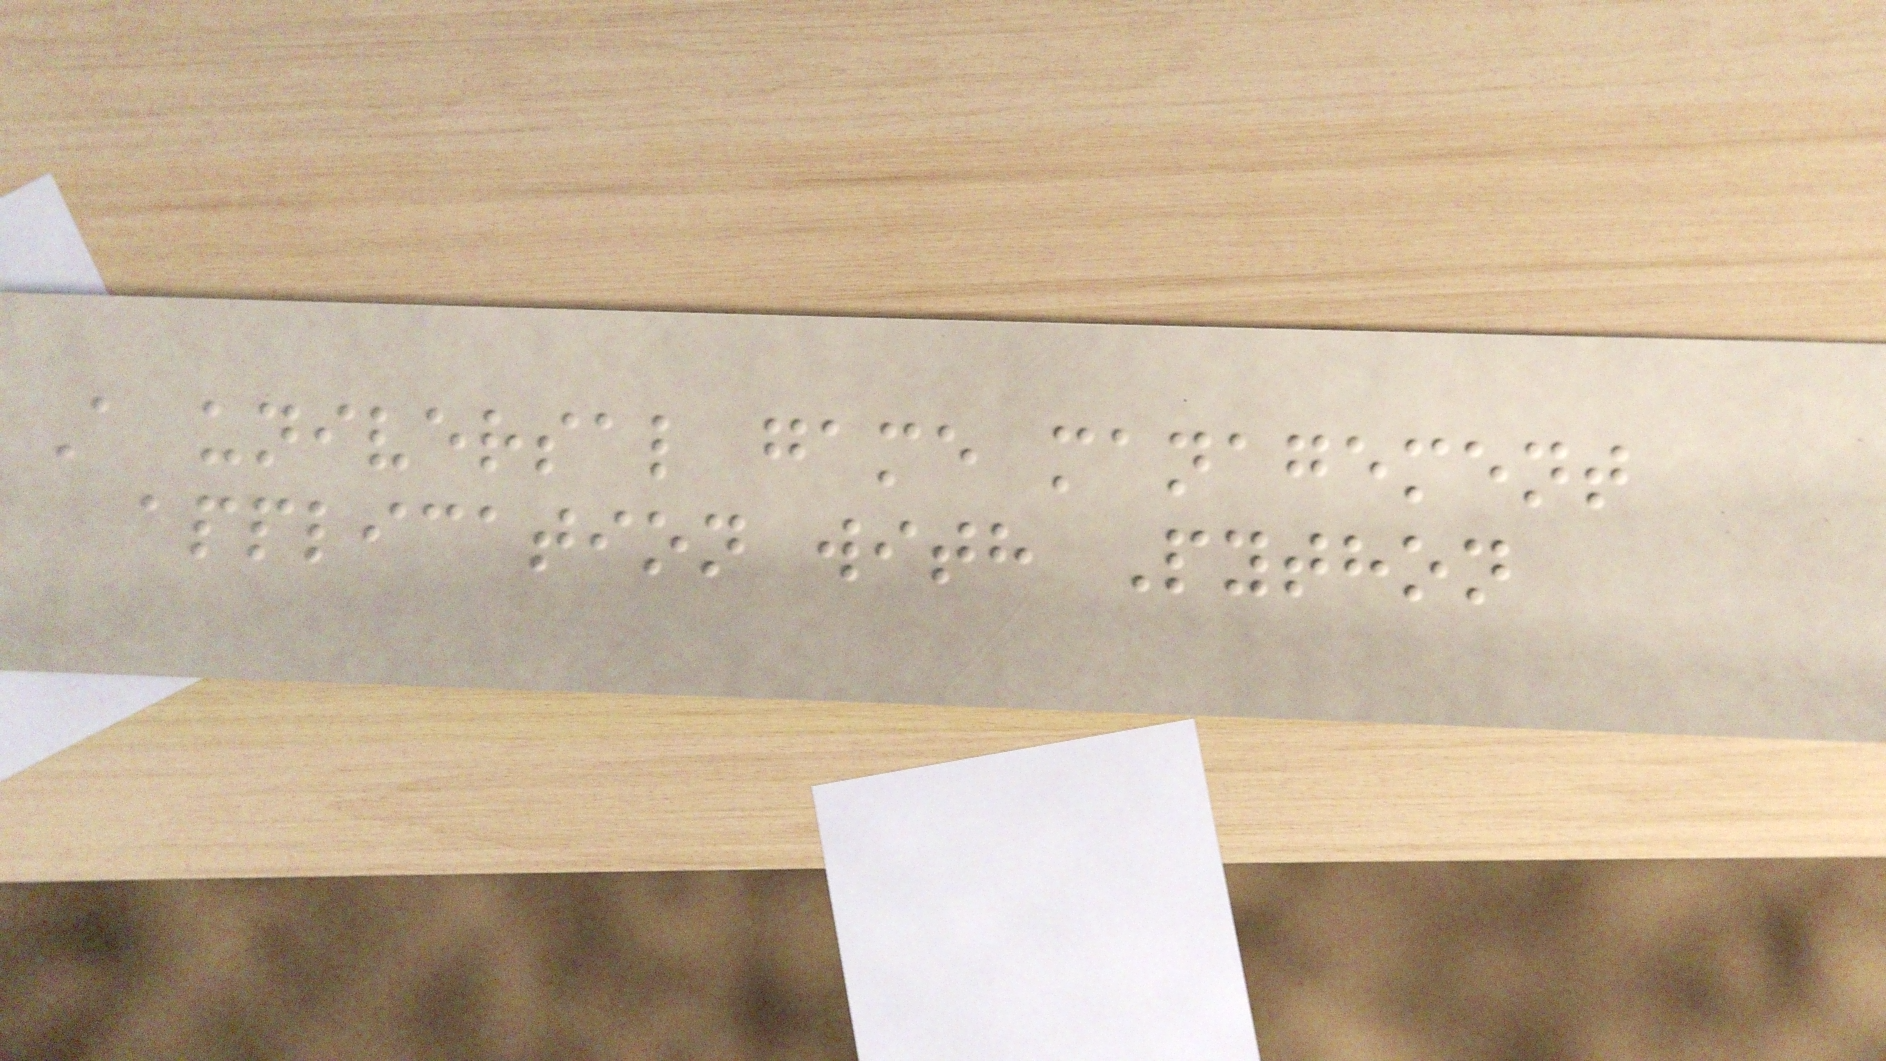A universal game management
application with Python
